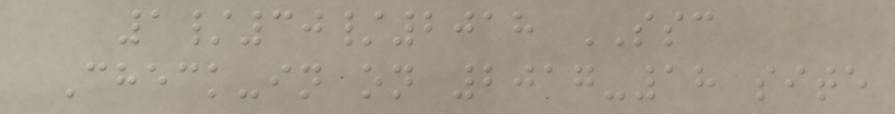1/30/2018 SSC
Check-in on 2017-18 site
